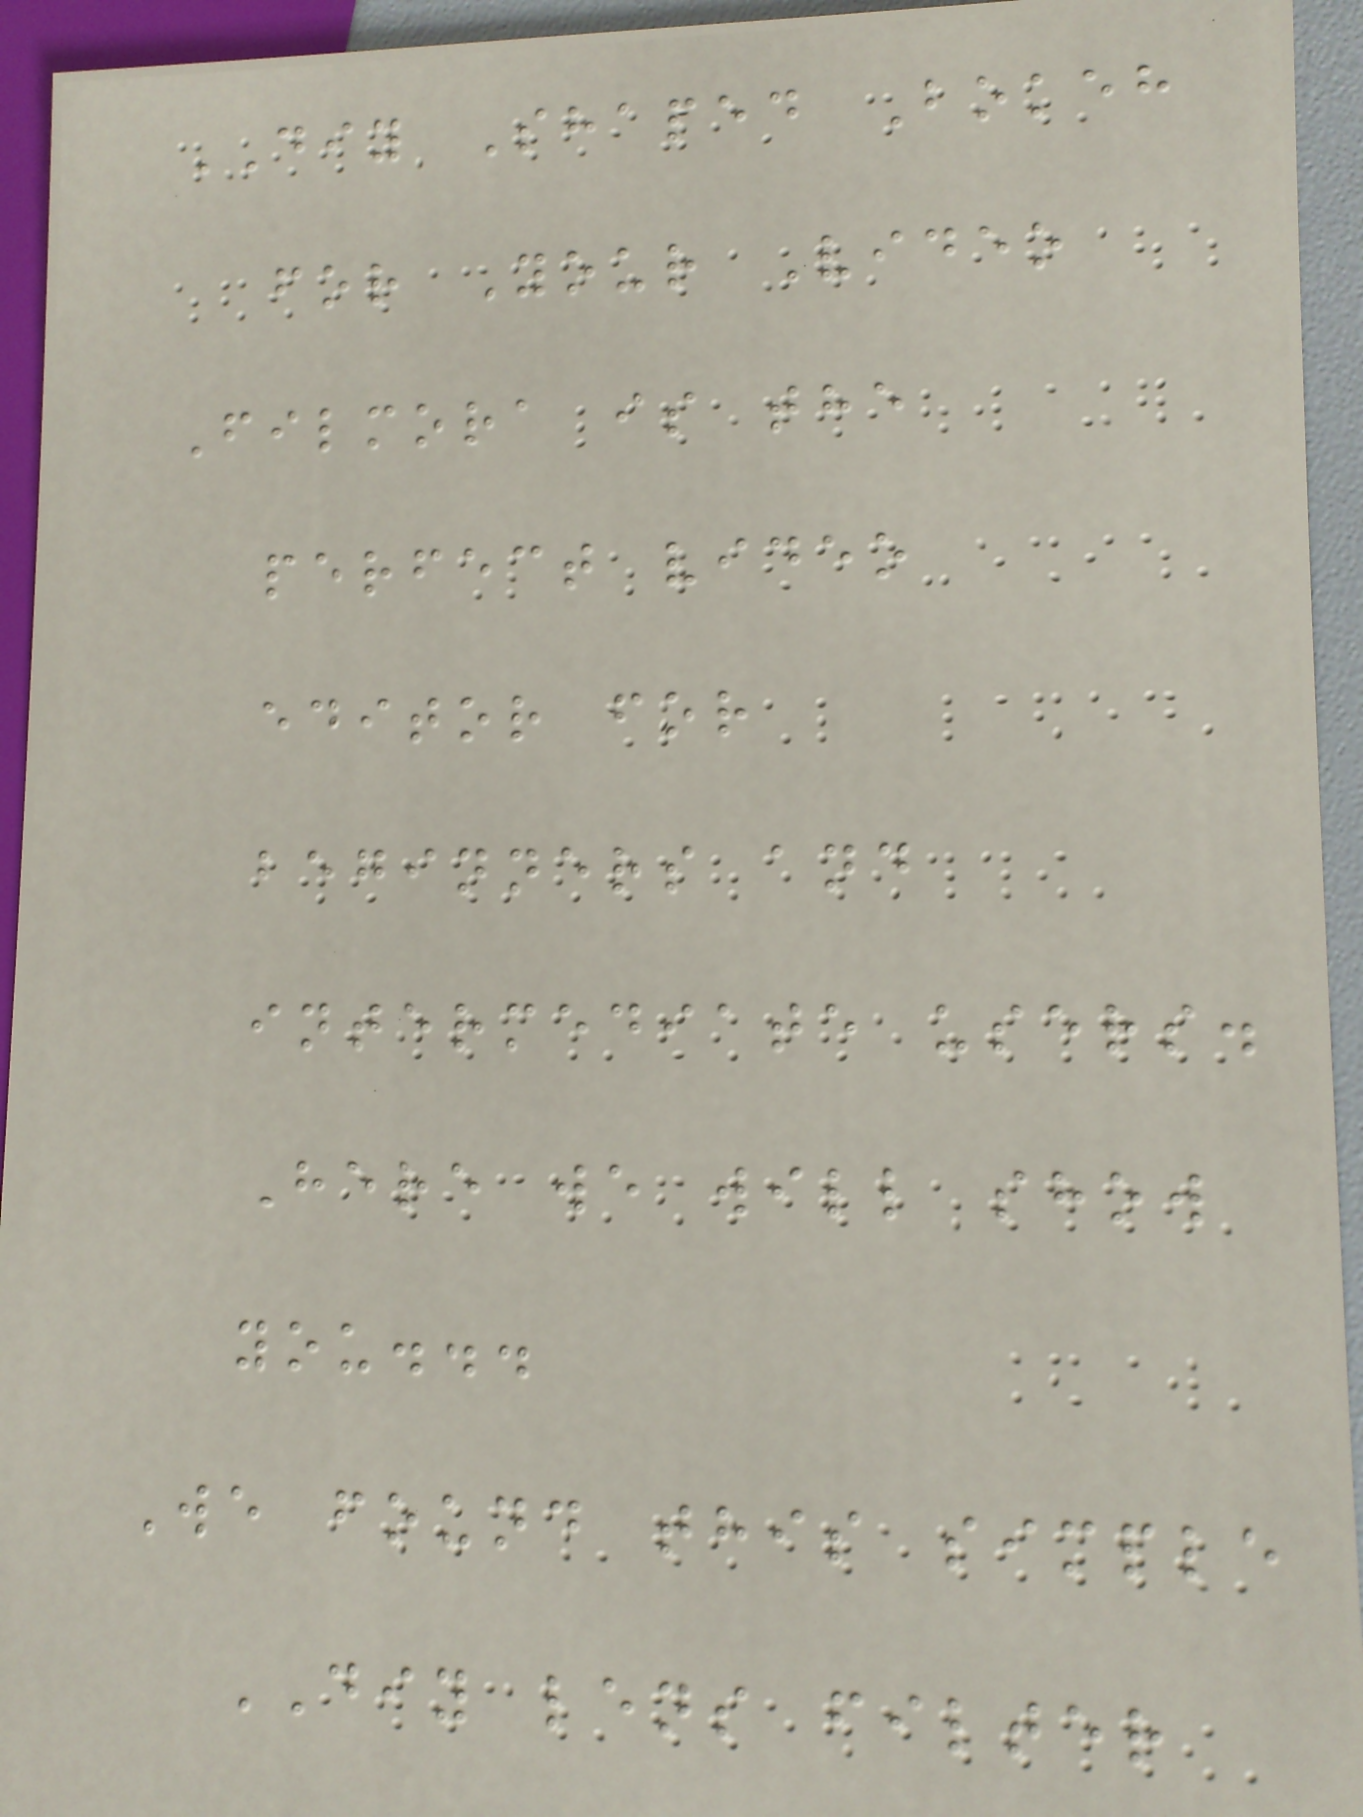DIY Shaped Bokeh
for Your Video
Filmora is the
perfect video
editor for
beginners and
intermediate users.
Here we will show
you...
We found this simple
DIY lens filter
